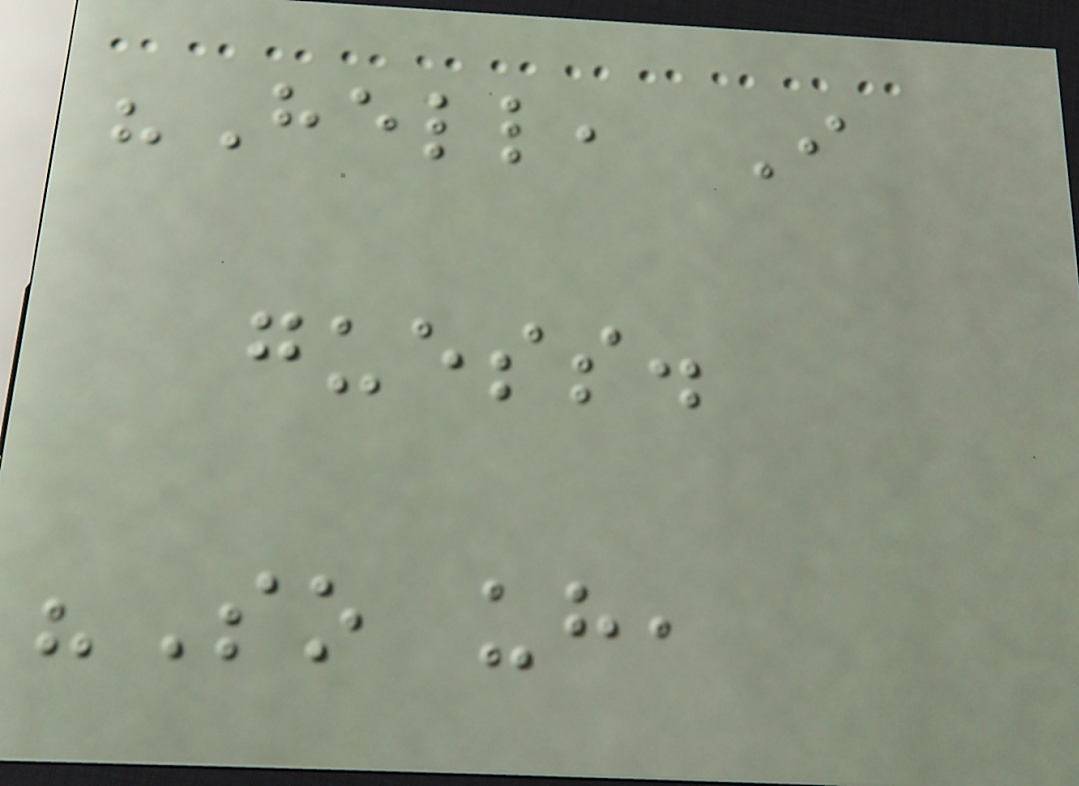"Hell, I
guess.
"So uh,
